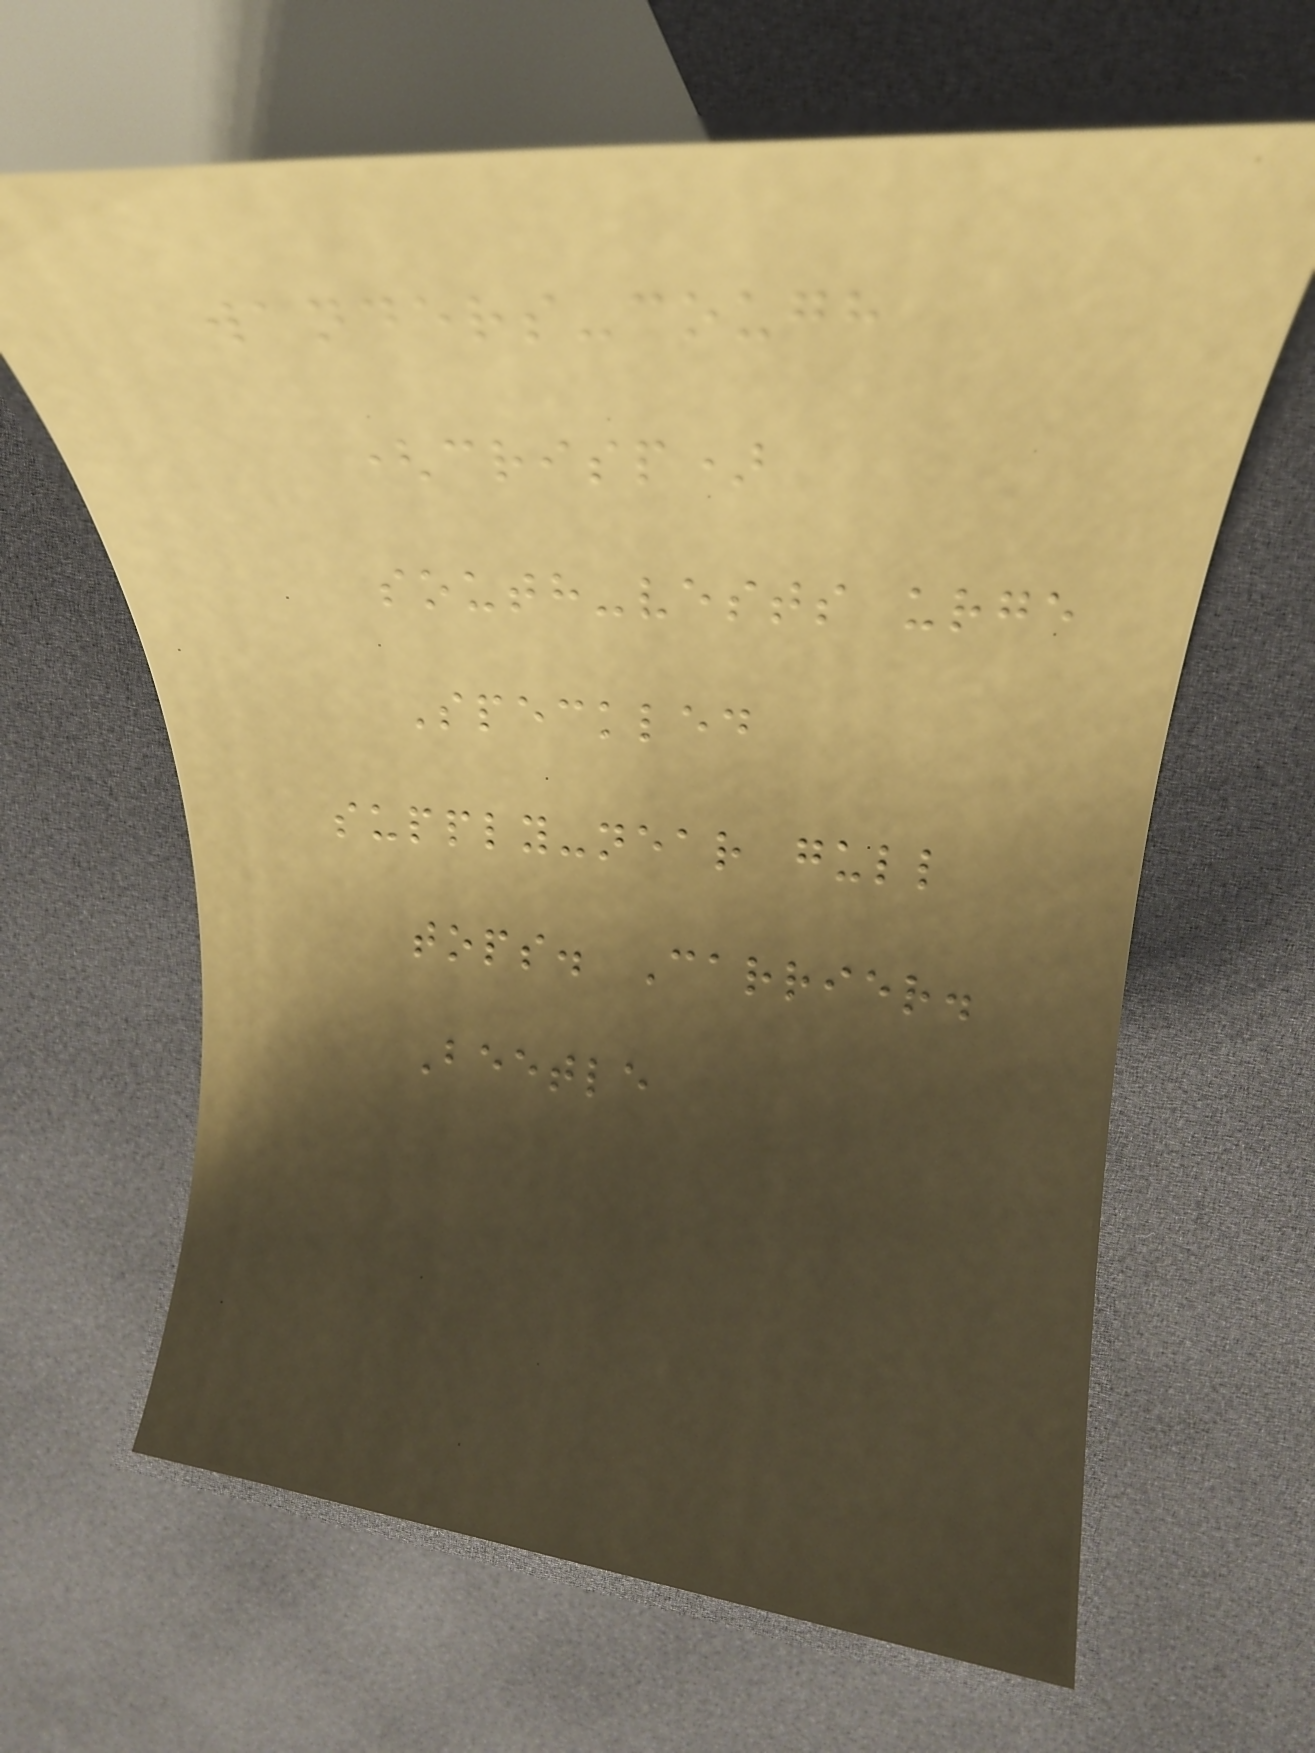wanders-cough
(crisp)
south-vests urge
Speckled
supply-near gull
tops. Carrier.
Beetle
